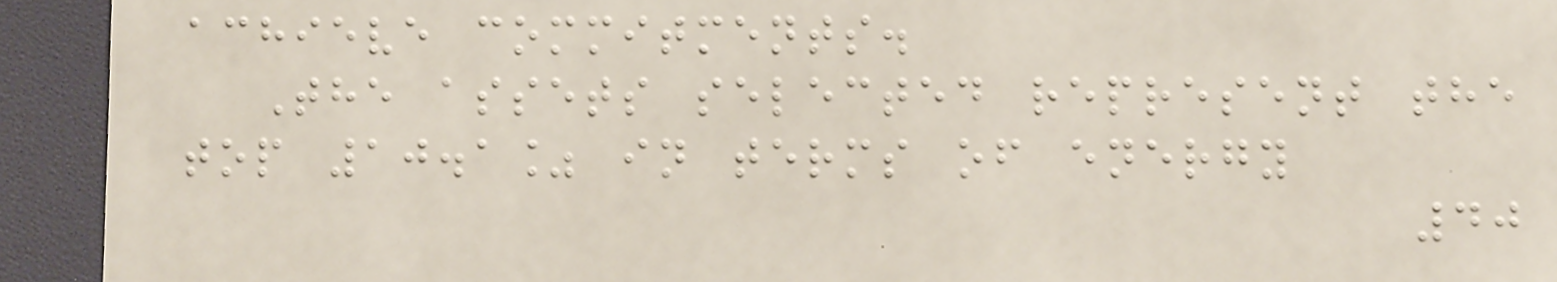achieve commitments.
The assets selected represent the
top 10.1% in terms of energy
40
